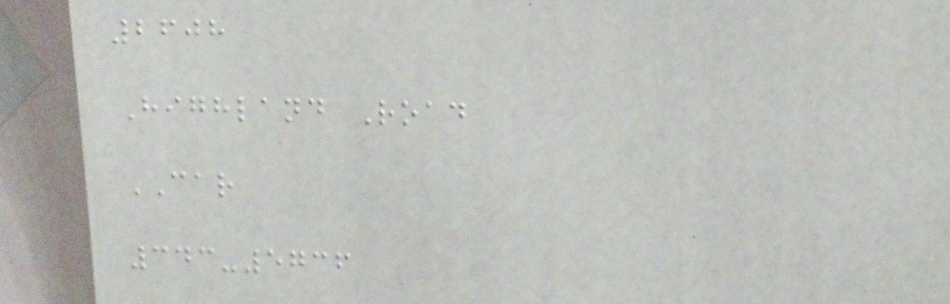2608
Highland Road
CAR
343-5736
